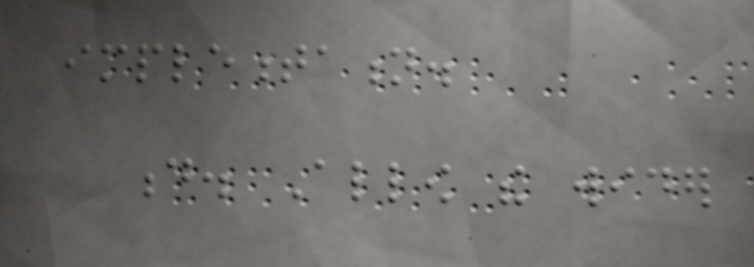implementation.
d. Allow the wider
